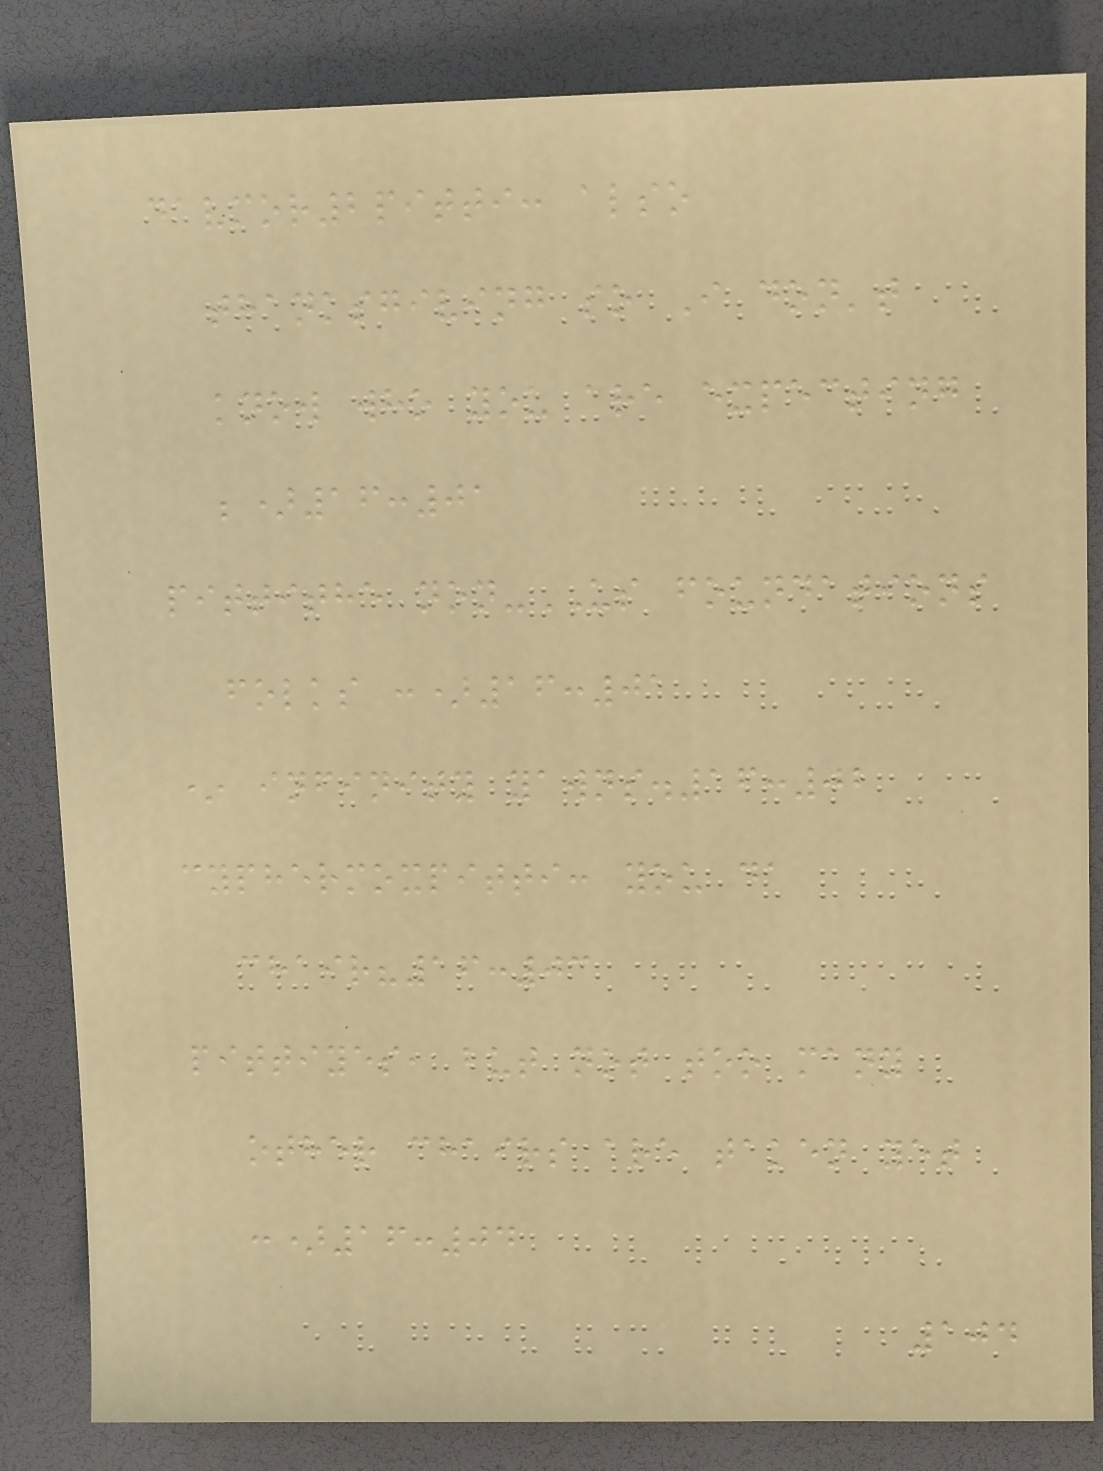davmor2pitti: also
thanksgiving so I don't
know who you are expecting
;)16:01
pittithe non-US foundations
folks :)16:01
* infinity yawns.16:02
cyphermoxpitti: you da
chair?16:03
pittiyes, but not too many
other chairs are taken yet
:)16:04
104
